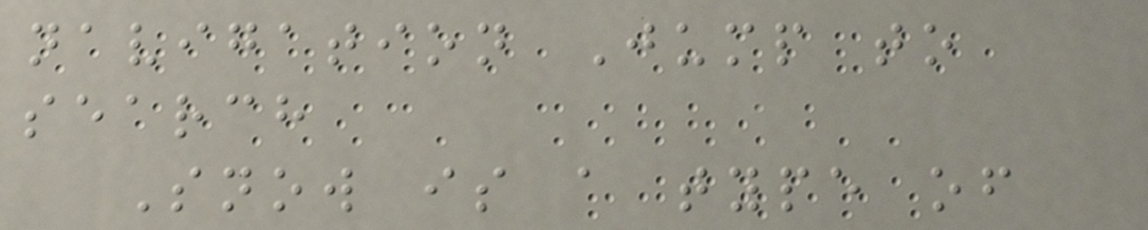navigation Jump to
search
Snow is a type of
